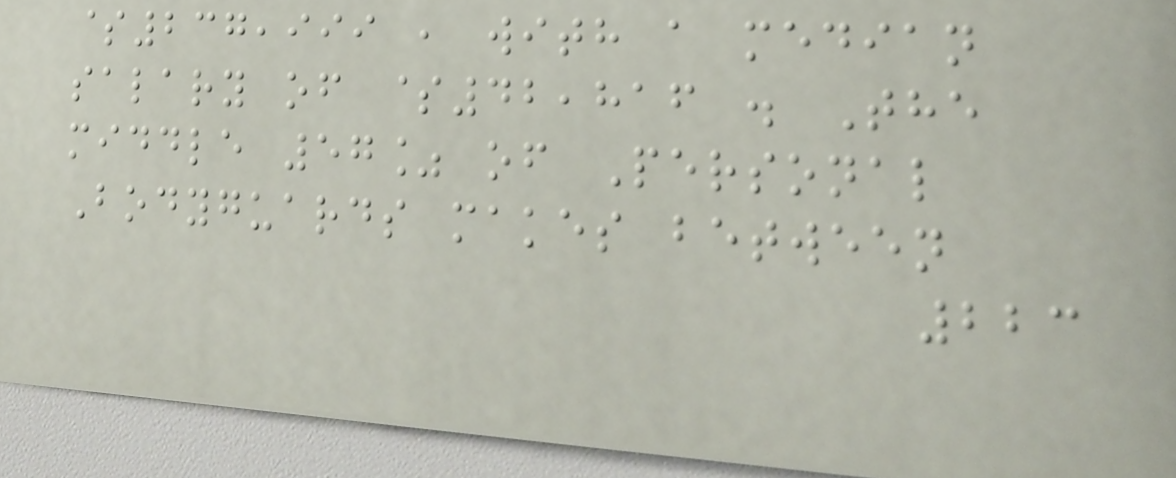$237,999 , with a median
salary of $42,816 . The
middle 57% of Personal
Bodyguards makes between
223
